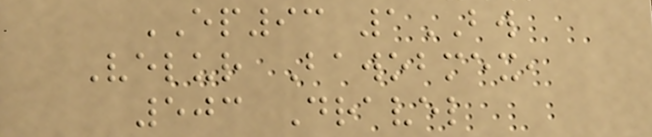EP93 1BW
Velur Bawobmex,
503 Dravel
